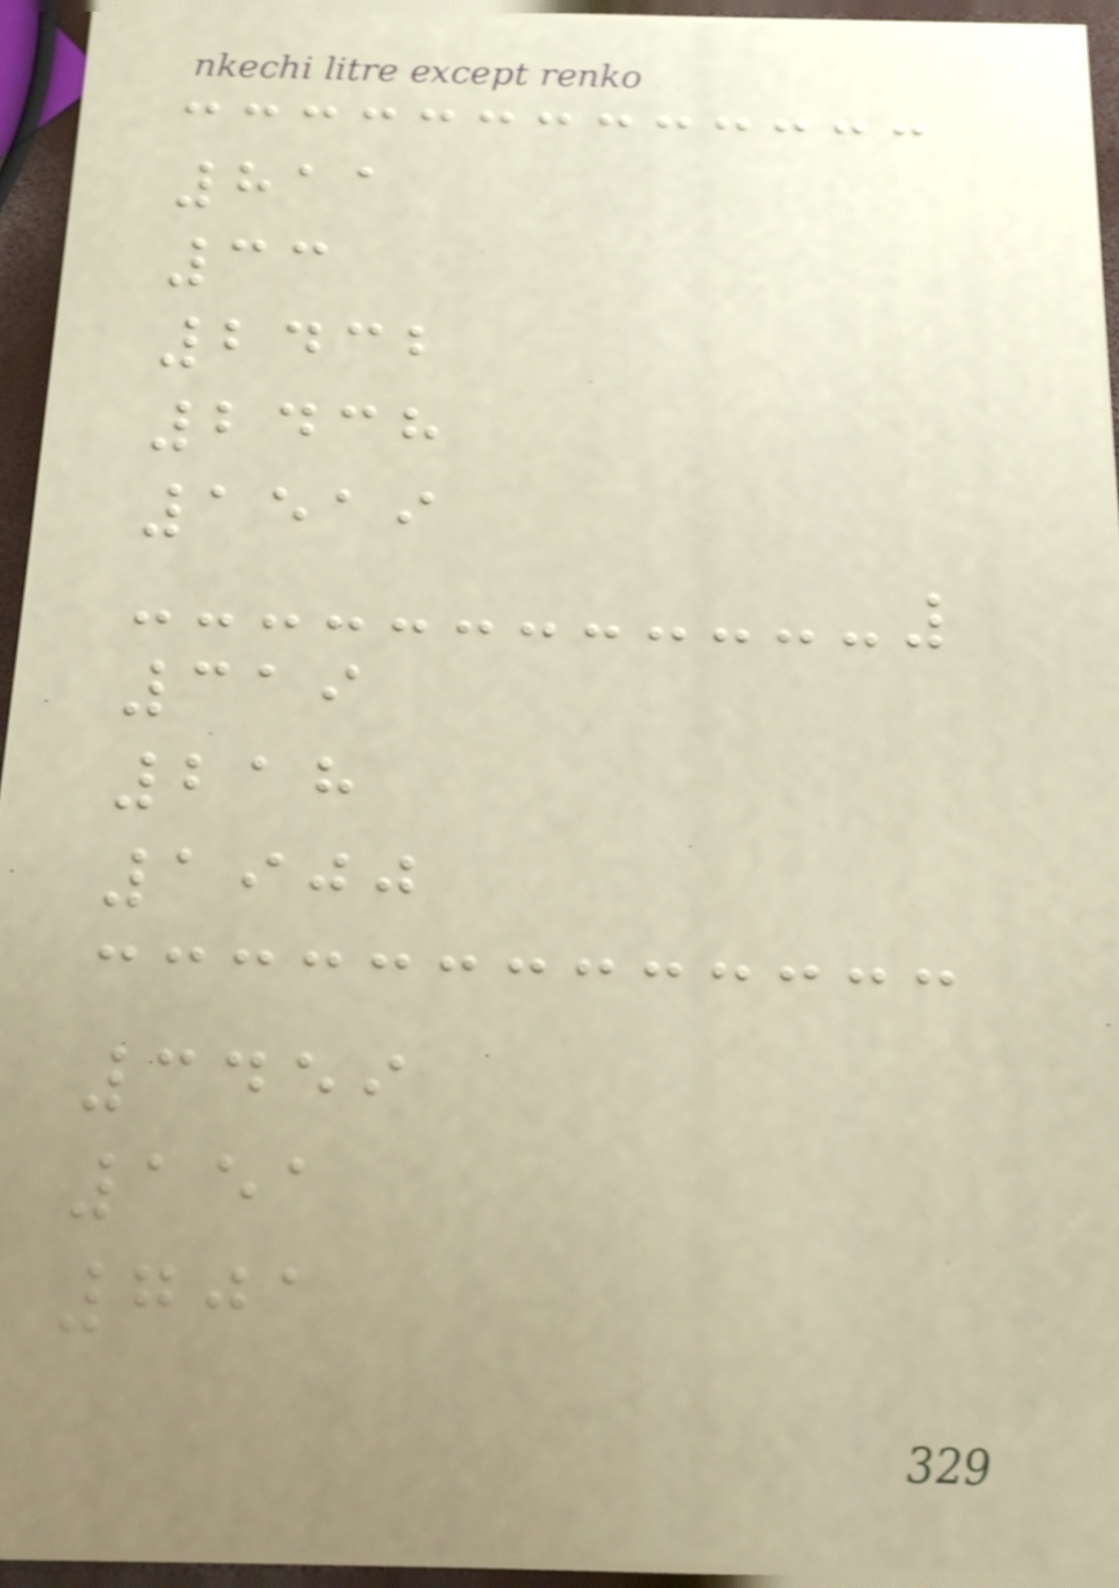811
33
2432
2438
1519
319
218
1900
3459
151
701
